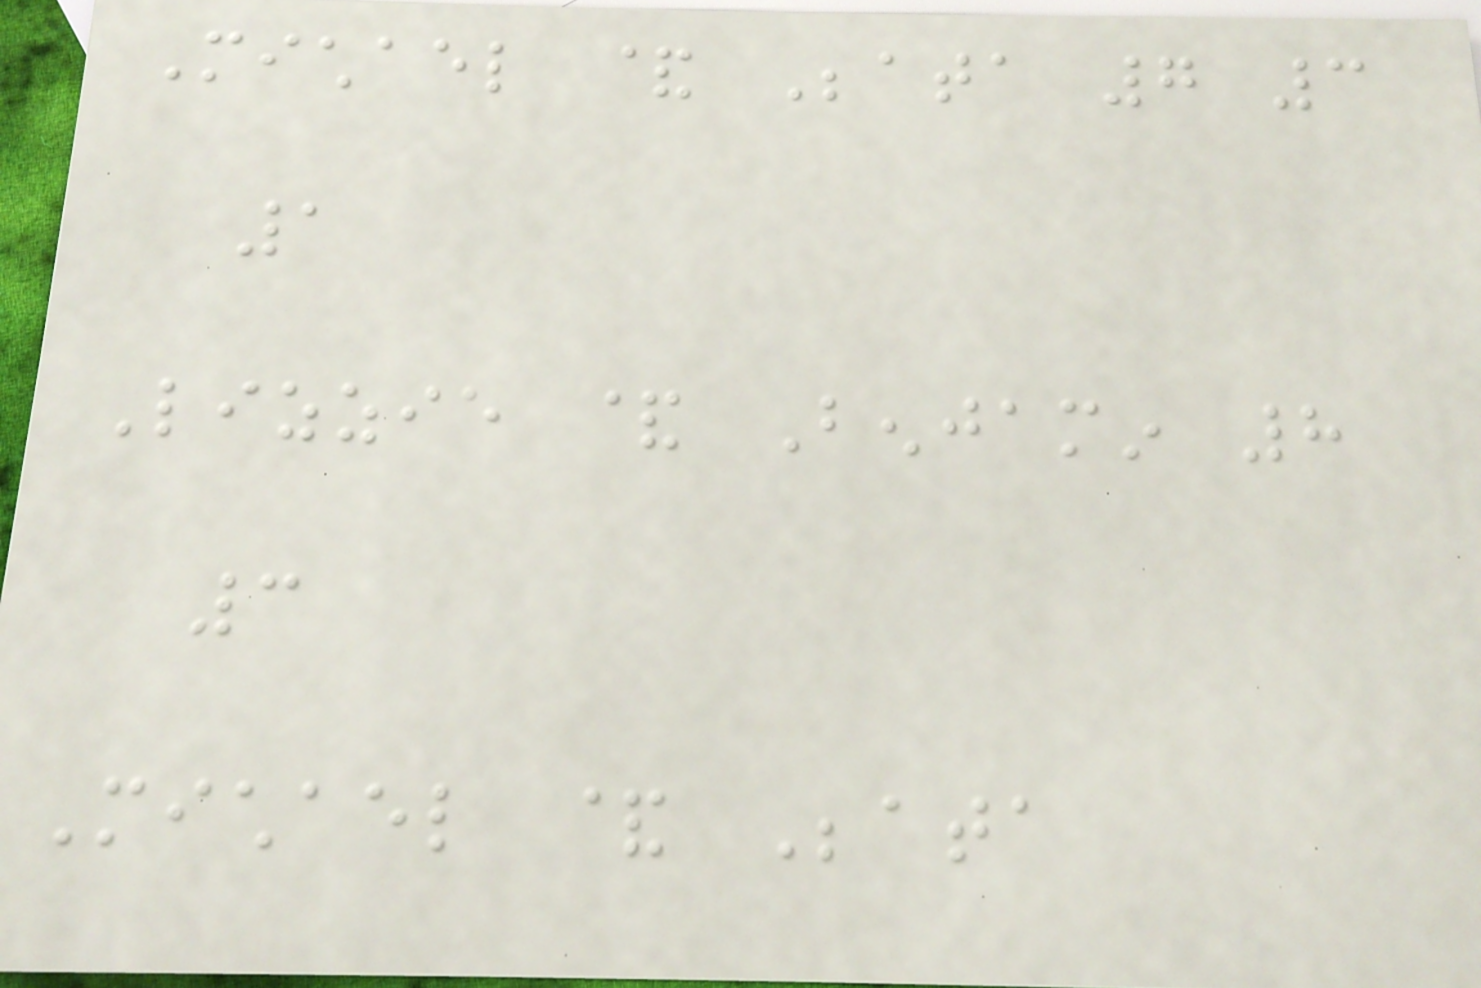Michael & Beata 7 3
1
Lizzie & Benjamin 8
3
Michael & Beata
